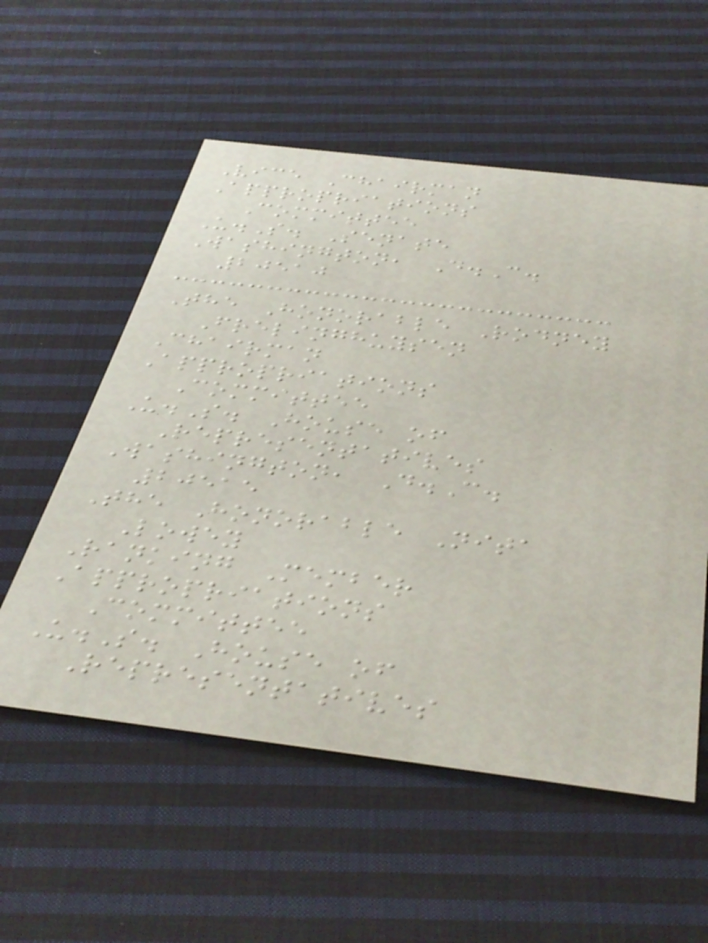Vice Chairman
Appropriations
Committee
U.S. Senate
Washington, D.C.
20510
The Honorable Rodney
Frelinghuysen
Chairman
Appropriations
Committee
U.S. House of
Representatives
Washington, D.C.
20515
The Honorable Nita
Lowey
Ranking Member
Appropriations
Committee
U.S. House of
Representatives
